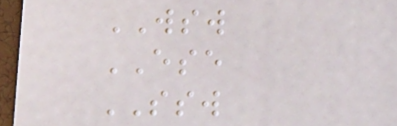WSW
ESE
SSW
